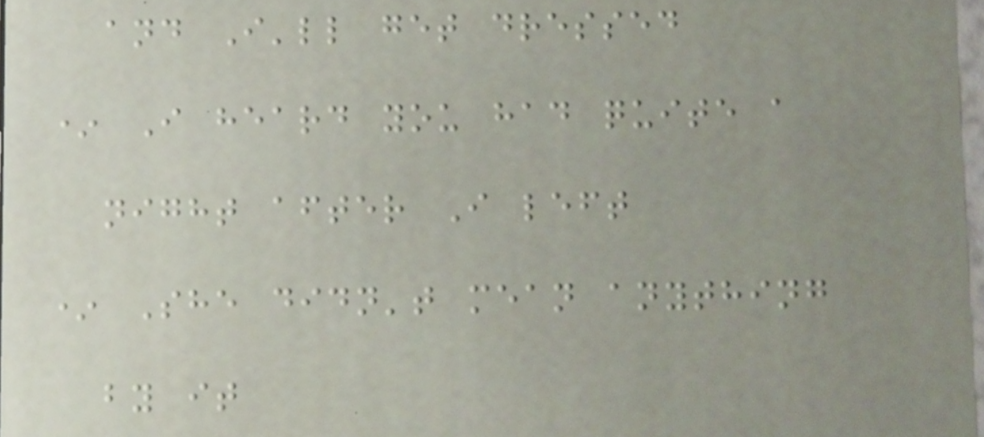and I'll get dressed
* I heard you had quite a
night after I left
* She didn't mean anything
by it
